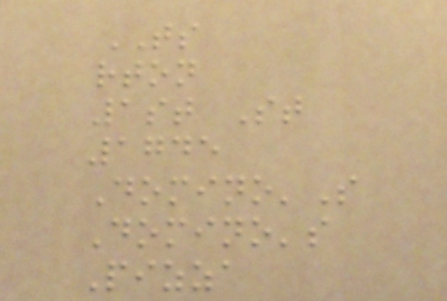TS
rton
1st St
1745
Domino'S
Domino's
Pizza
